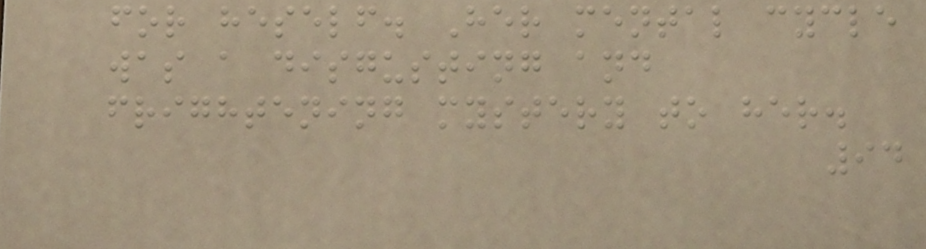for heself. Her mental cycle
was a disgusting and
frightening mystery to her.
94
